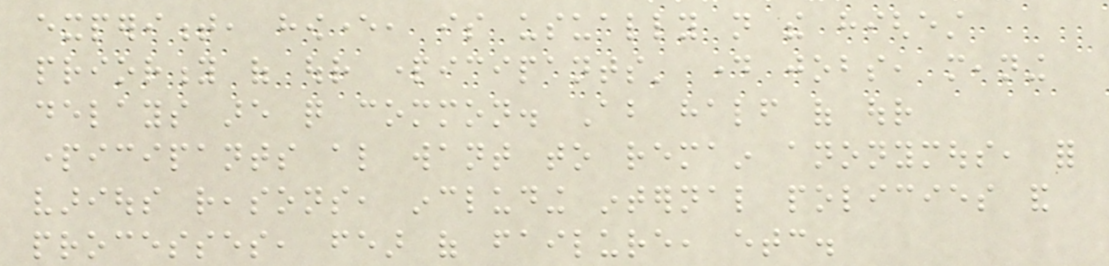experiment, however, is usually not the highest
priority of our participants' day jobs, meaning
delays are quite common. About half of our
participants also want to remain anonymous, for
various reasons, including internal policies and
processes, fear of failure, etc.
